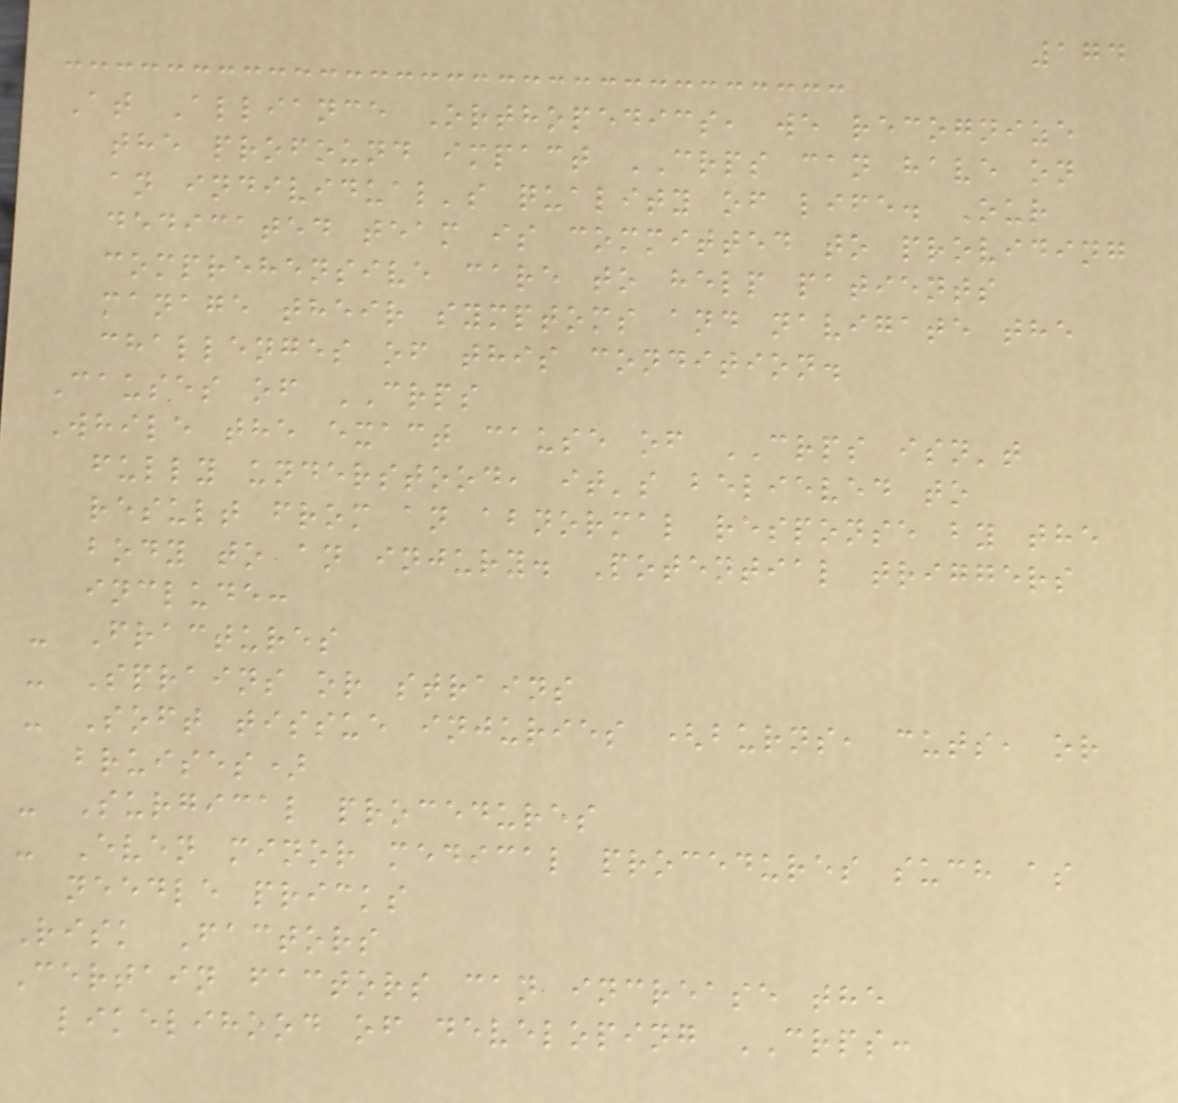174
At Alliance Orthopedics, we recognize
the profound impact CRPS can have on
an individual's quality of life. Our
dedicated team is committed to providing
comprehensive care to help patients
manage their symptoms and navigate the
challenges of this condition.
Causes of CRPS
While the exact cause of CRPS isn't
fully understood, it's believed to
result from an abnormal response by the
body to an injury. Potential triggers
include:
- Fractures
- Sprains or strains
- Soft tissue injuries (burns, cuts, or
bruises)
- Surgical procedures
- Even minor medical procedures such as
needle pricks
Risk Factors
Certain factors can increase the
likelihood of developing CRPS:
